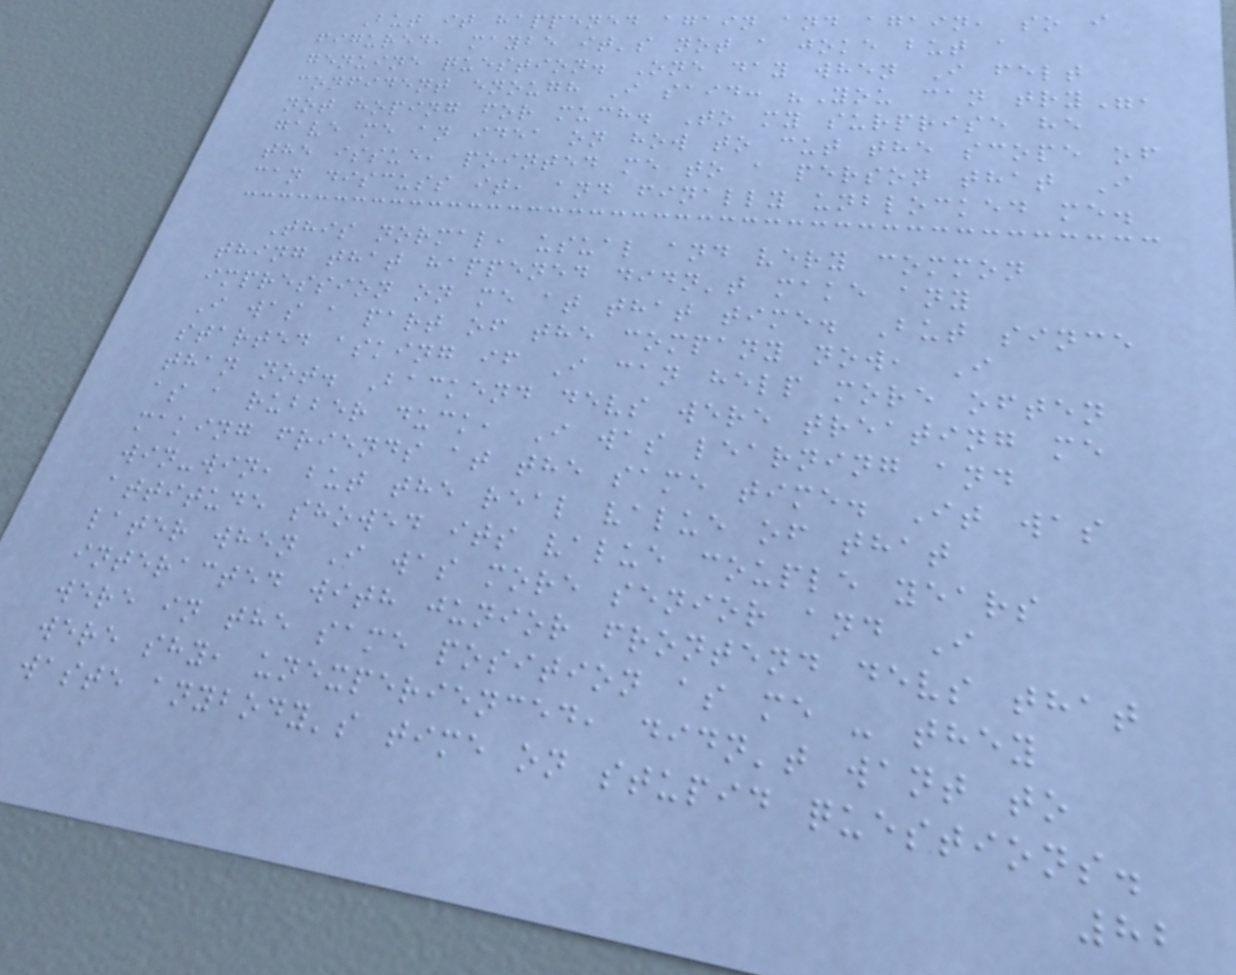But it happened again and again, so i
figured, maybe it's not a joke but a
genuine question. One day when I felt
confident enough I said: "You can try",
not hoping for much. To my surprise he
gave me an idea on how to cut the scope of
the issue, pointed me to a person that I
can discuss it, and finally unblocked me.
This normal, usual and very common
thing that happened didn't make any
impression on me at that time. But since
I was a part of the company now, I
started asking if I can help more often
than not. Backend devs were treating me
as a rubber duck, I was learning and
making friends at the same time. It was
win-win, but the real value of that
attitude showed its value couple years
later when I was more senior and I
interacted with junior frontend devs that
were in the same position as me - they
were shy, unexperienced, didn't want to
waste anybody's time on stupid questions.
82
